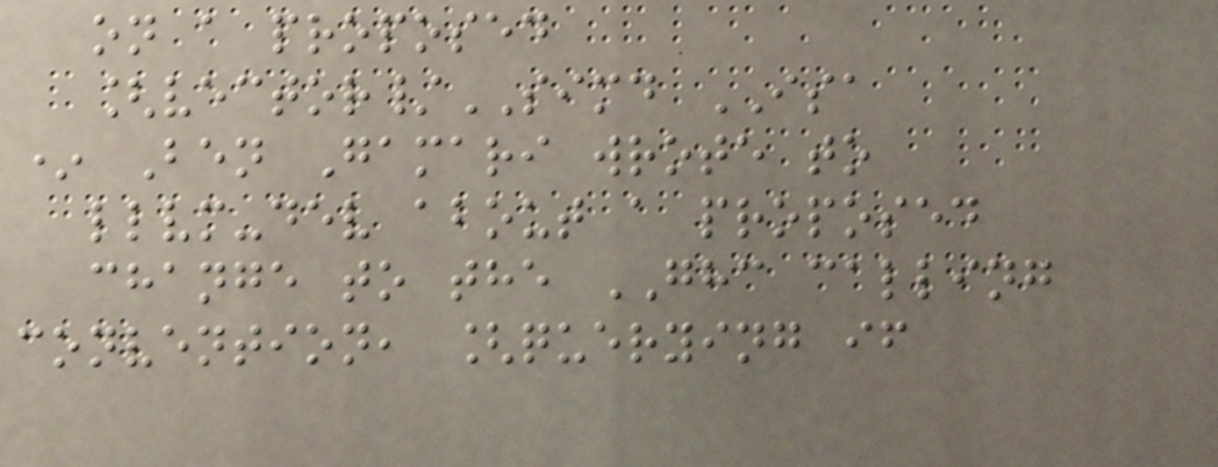on a proposed
[vector/SIMD ISA
* Ben Gamari wrote to
llvm-dev about a proposed
change to the GHC calling
convention, [querying if
